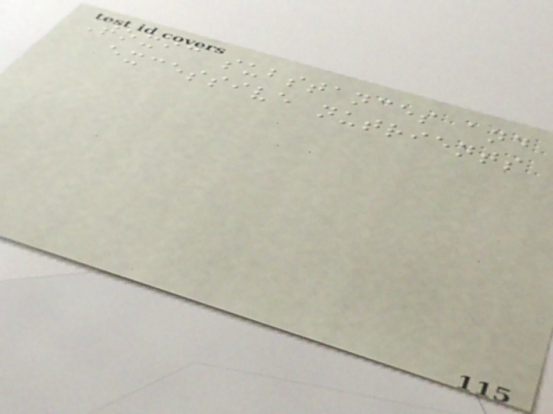Toxic substances and
excessive nutrients
